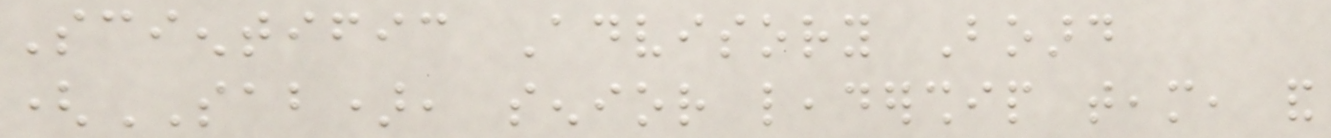Scientific Advisory Board
(SAB), senior leadership team, and
